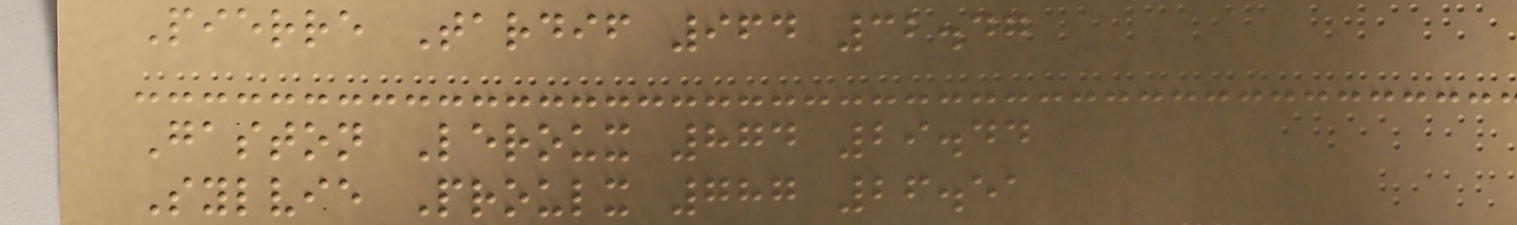Pierre Tardif 964 32.47
Gaston Leroux 874 29.44
Sylvie Proulx 787 26.51
